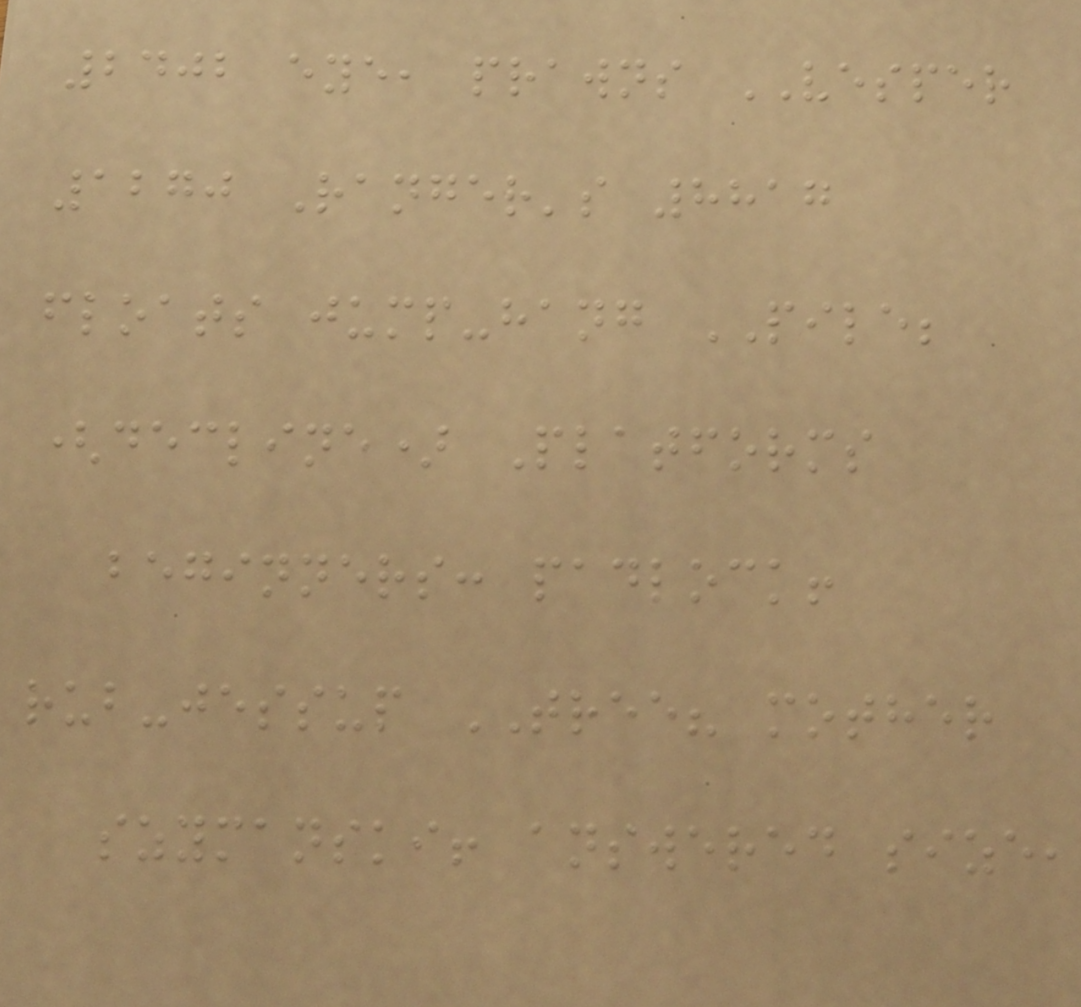2402 eye, prawns VESPER
1270 Ranger's 8817
floats jump-hang PILE;
(decline) Platforms
beginners: padlock!
rub-jessup TREE? mother
szymanski! answered size,
